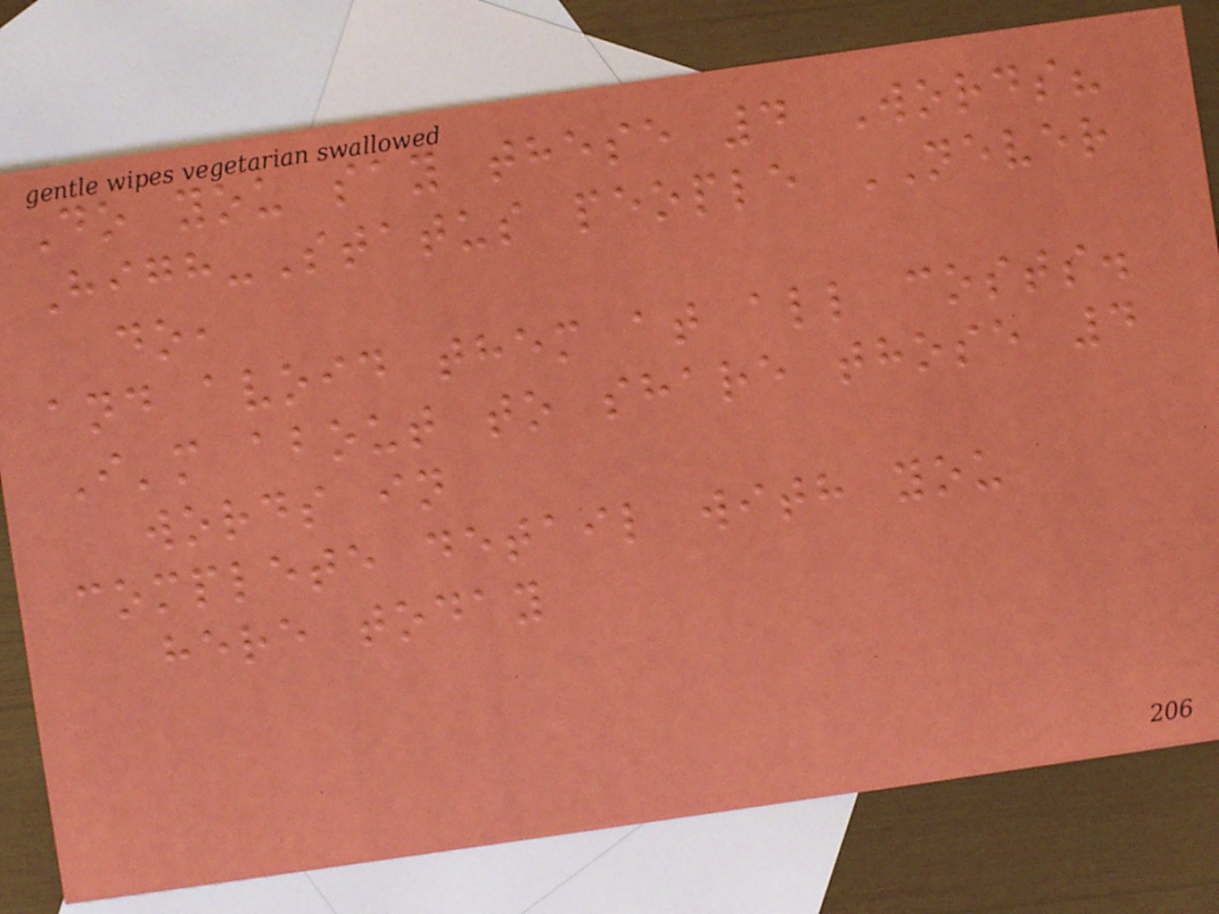Do you say these 4 Words?
High-Status people NEVER
do,
and avoid them at all costs.
I'm about to share those 4
words in
complete detail with you
here today
